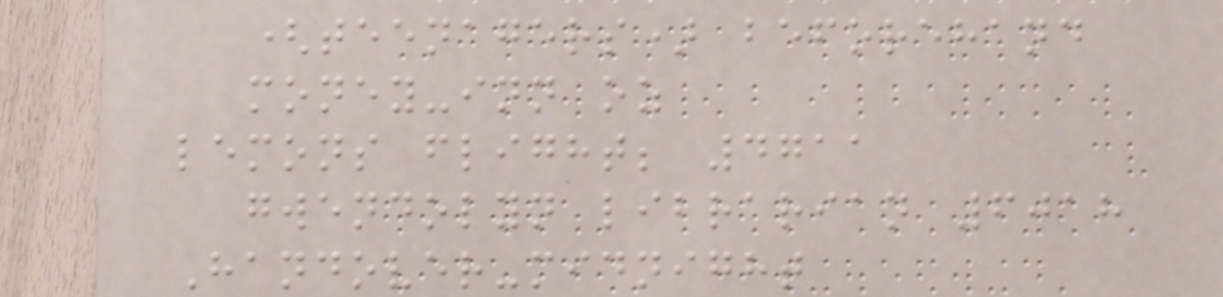(teenagers) beforehand
money-inn oz
lemons flight; 4711
gwendolyn librarian 6018
Handover-midnight
